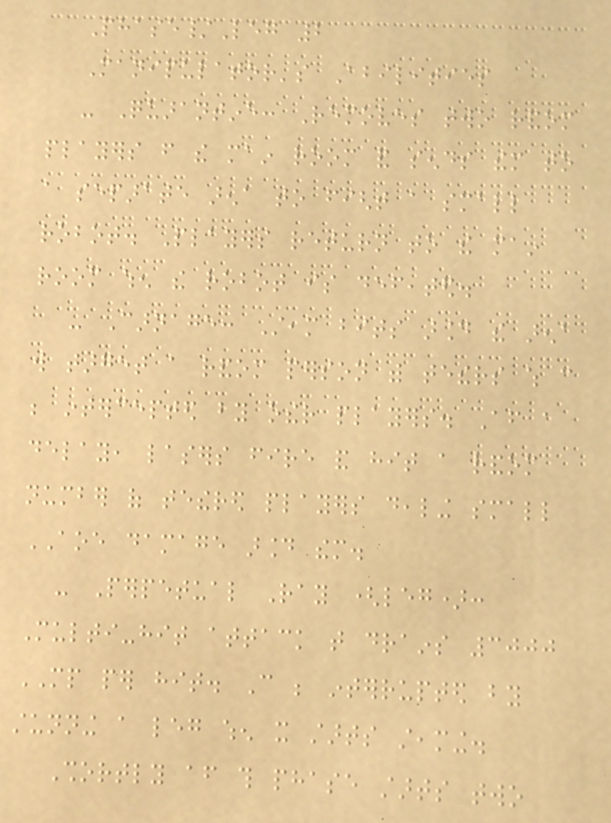Phase/Leg 2
Manipulator's Abilities
- Quarantine: Removes two random
players from the main room and sends them to
a separate arena to fight a small
robot. Players return to the main
room when the robot is defeated.
- Carnage: Steam bits around the arena
will target a random person with tethers which can
be intercepted by other players. After a
delay, lasers fire and hit a random
number of tethered players dealing small
AOE damage around them.
- Perpetual Ray (leg):
Multi-hit attack that drains 3000
MP per hit. Can be interrupted by
stunning a leg when it starts steaming.
Shortly after this phase starts two
